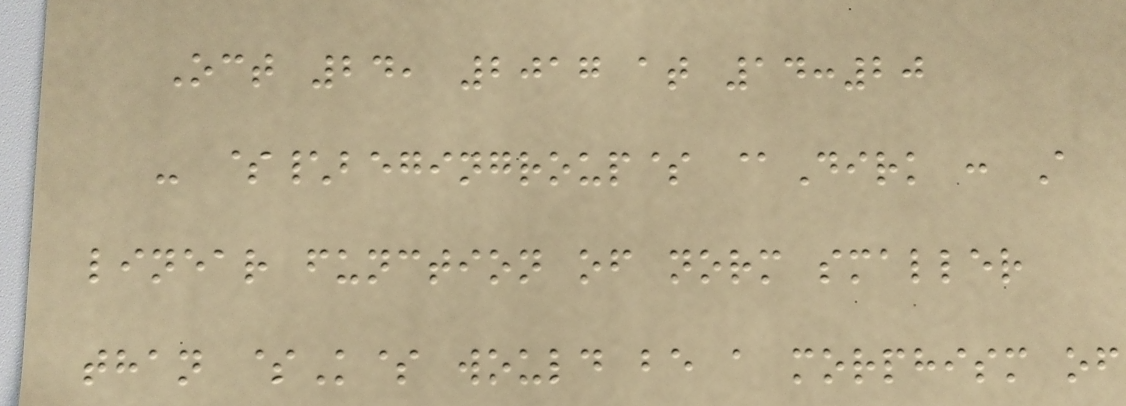Oct 24, 2017 at 14:20
- $\begingroup$ @Dirk : A
linear function of norm smaller
than $K$ would be a morphism of
